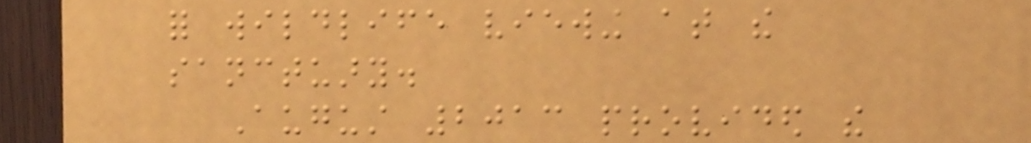for wildlife viewing at the
sanctuary.
August 2013 provided the
